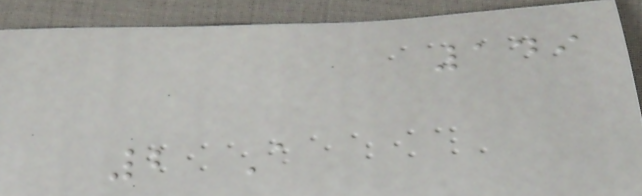149
2 A
